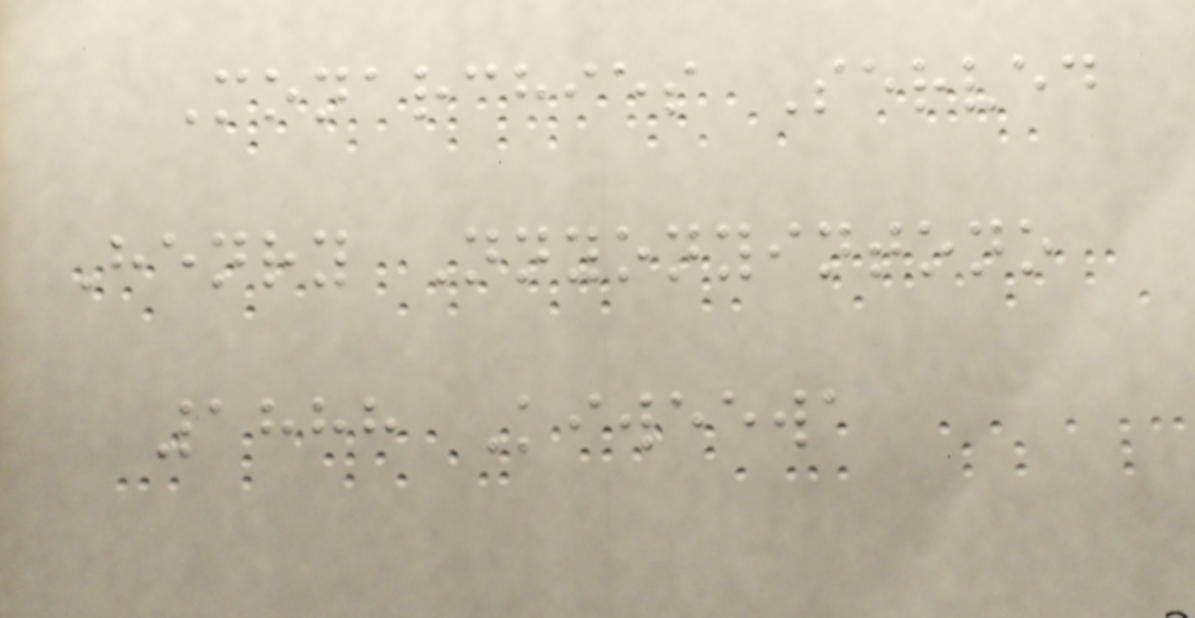Monarchies Served
Henry Nnyonyintono
1888 Kiweewa
